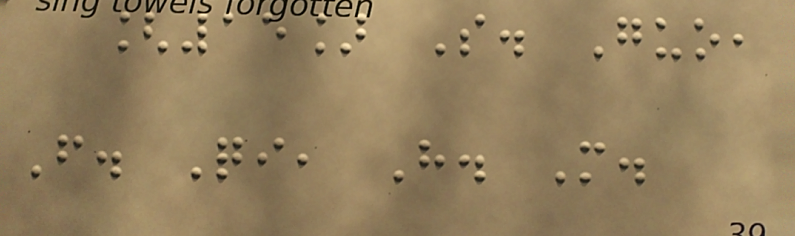[15] S. Guo,
F. Qi, H. M.
